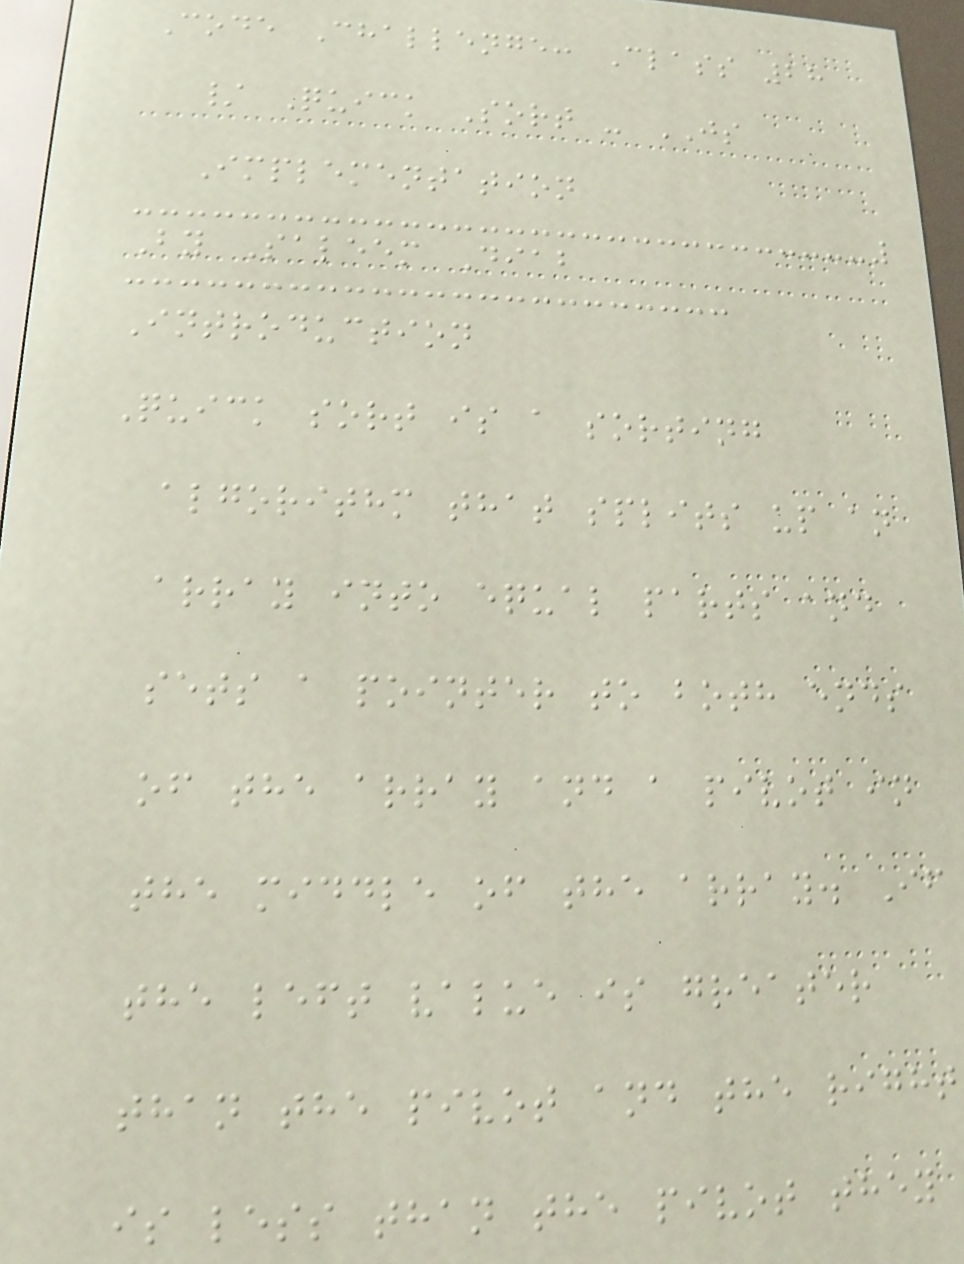Code Challenge: Class 28
/ Quick Sort - JS
Implementation
By Saleem Diab
Introduction
Quick sort is a sorting
algorithm that splits up an
array into equal parts and
sets a pointer to both ends
of the array and a pivot in
the middle of the array. If
the left value is greater
than the pivot and the right
is less than the pivot they
